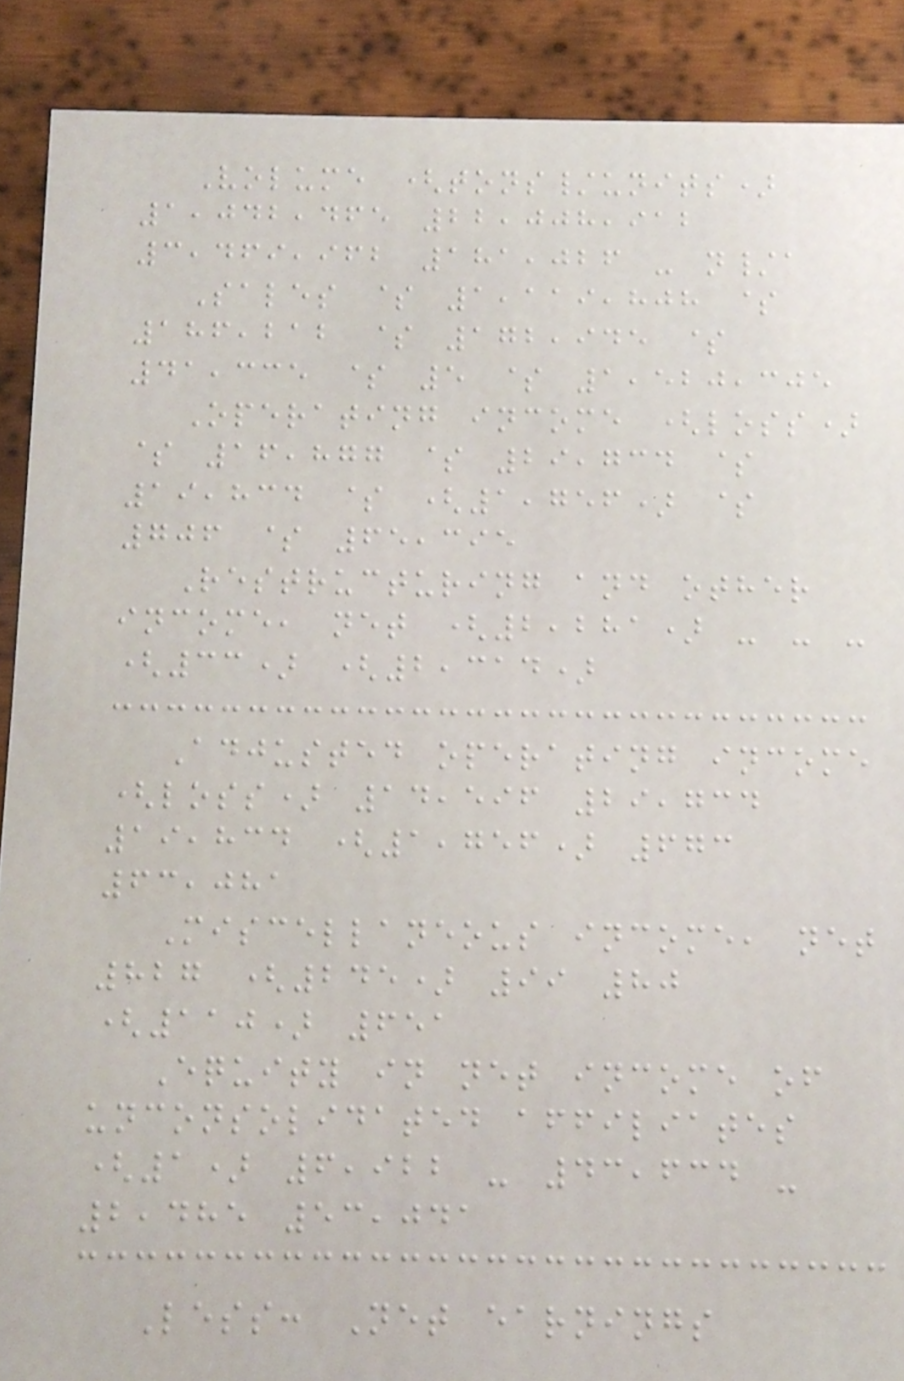Volume (tons/units)
1,042,465 22,008,912
3,469,962 181,026 - n/a
Sales $ 1,119,808 $
186,212 $ 172,945 $
41,335 $ 5 $ 1,520,305
Operating income (loss)
$ 16,877 $ 29,734 $
19,834 $ (1,756) $
706 $ 65,395
Restructuring and other
income, net (2,281) - - -
(33) (2,314)
Adjusted operating income
(loss) 14,596 29,734
19,834 (1,756) 673
63,081
Miscellaneous income, net
827 (245) 99 80
(110) 651
Equity in net income of
unconsolidated affiliates
(1) 6,922 - 43,634 -
2,485 53,041
Less: Net earnings
